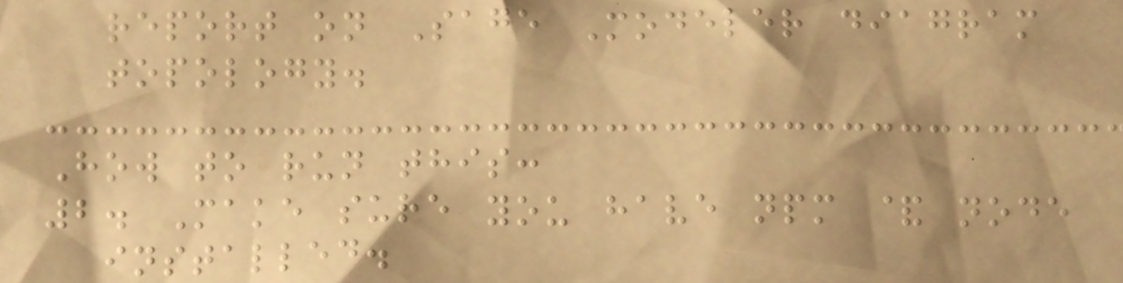report on Sage Modeler diagram
topology.
How to run this:
2. Make sure you have npm & node
installed.
